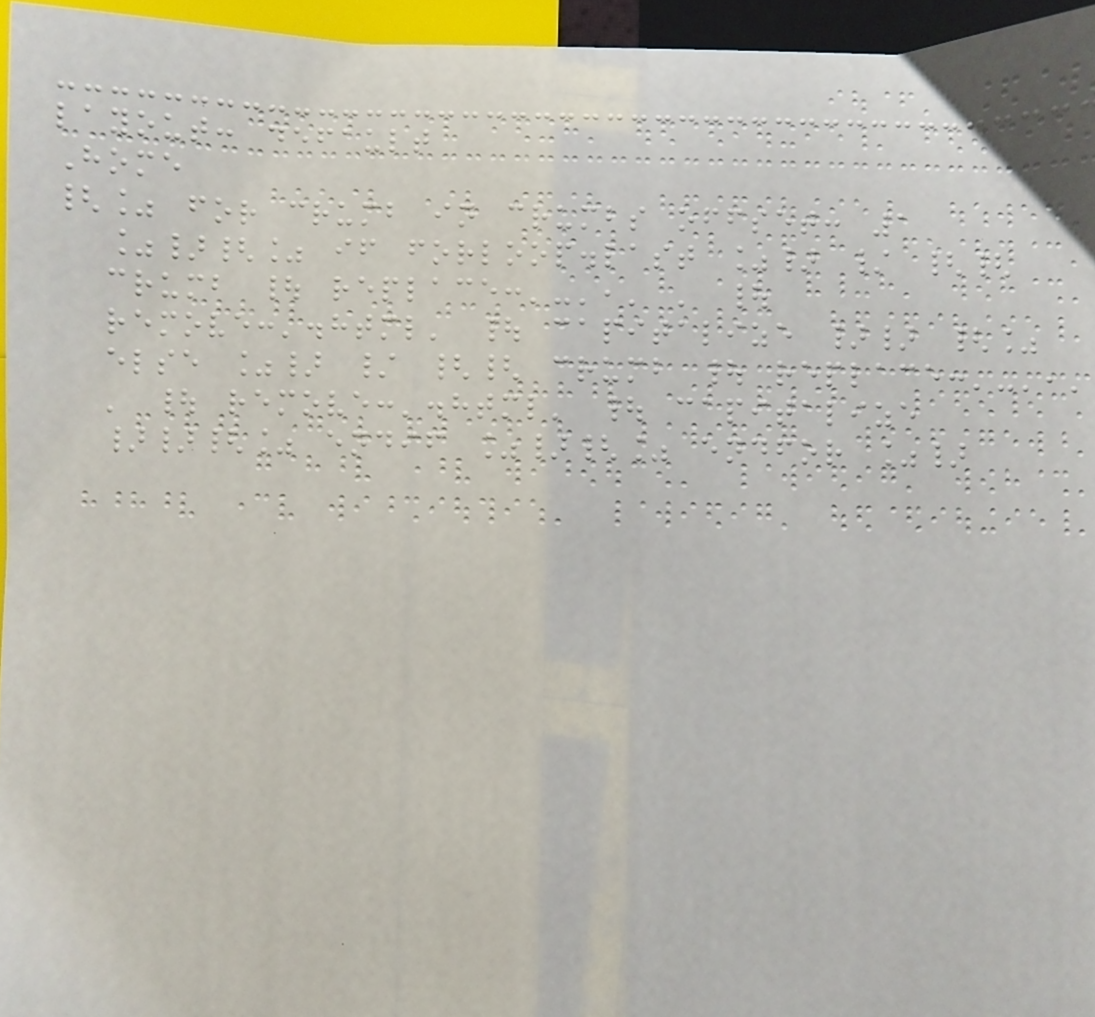layout: default
Home
{% for crumb in crumbs offset: 1
%}{% if forloop.last %} / {{
crumb | replace:'-',' ' |
remove:'.html' | capitalize }} {%
else %} / {{ crumb | replace:'-','
' | remove:'.html' | capitalize
}}{% endif %}{% endfor %}
